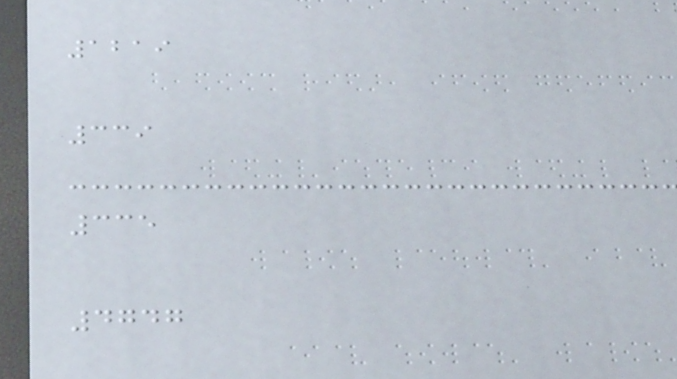1219
339
335
4747
